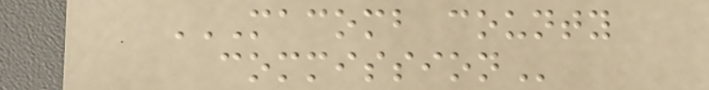MACOMB COUNTY
COMMISSION
